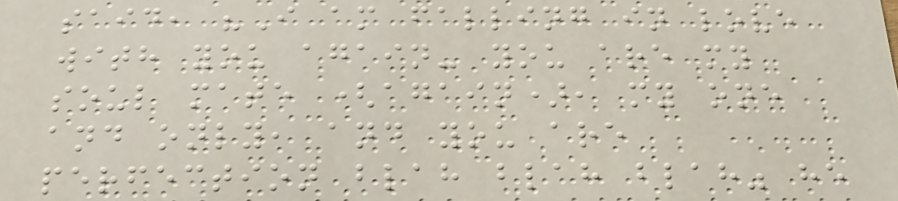said, "I am falling in love
with you again- you are my
soul mate (again), my one
and only, and you are
perfection blah blah blah" he
